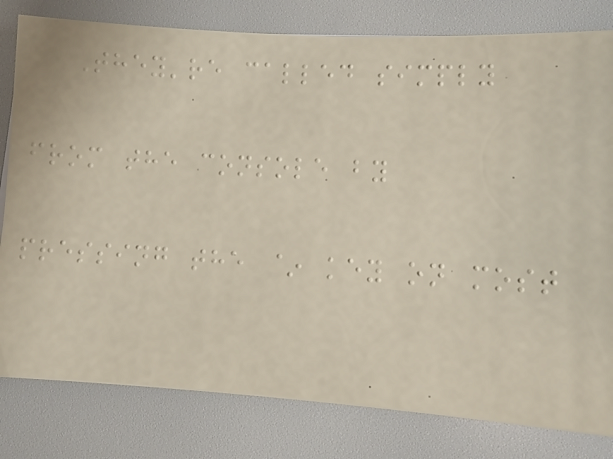They're called simply
from the console by
pressing the ~ key on most
